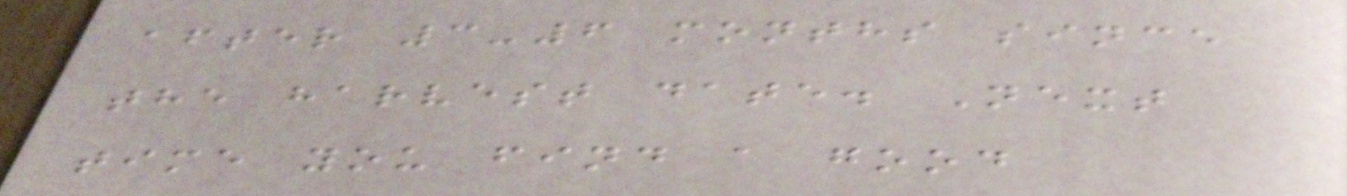after 3-6 months since
the harvest date. Next
time you find a good
